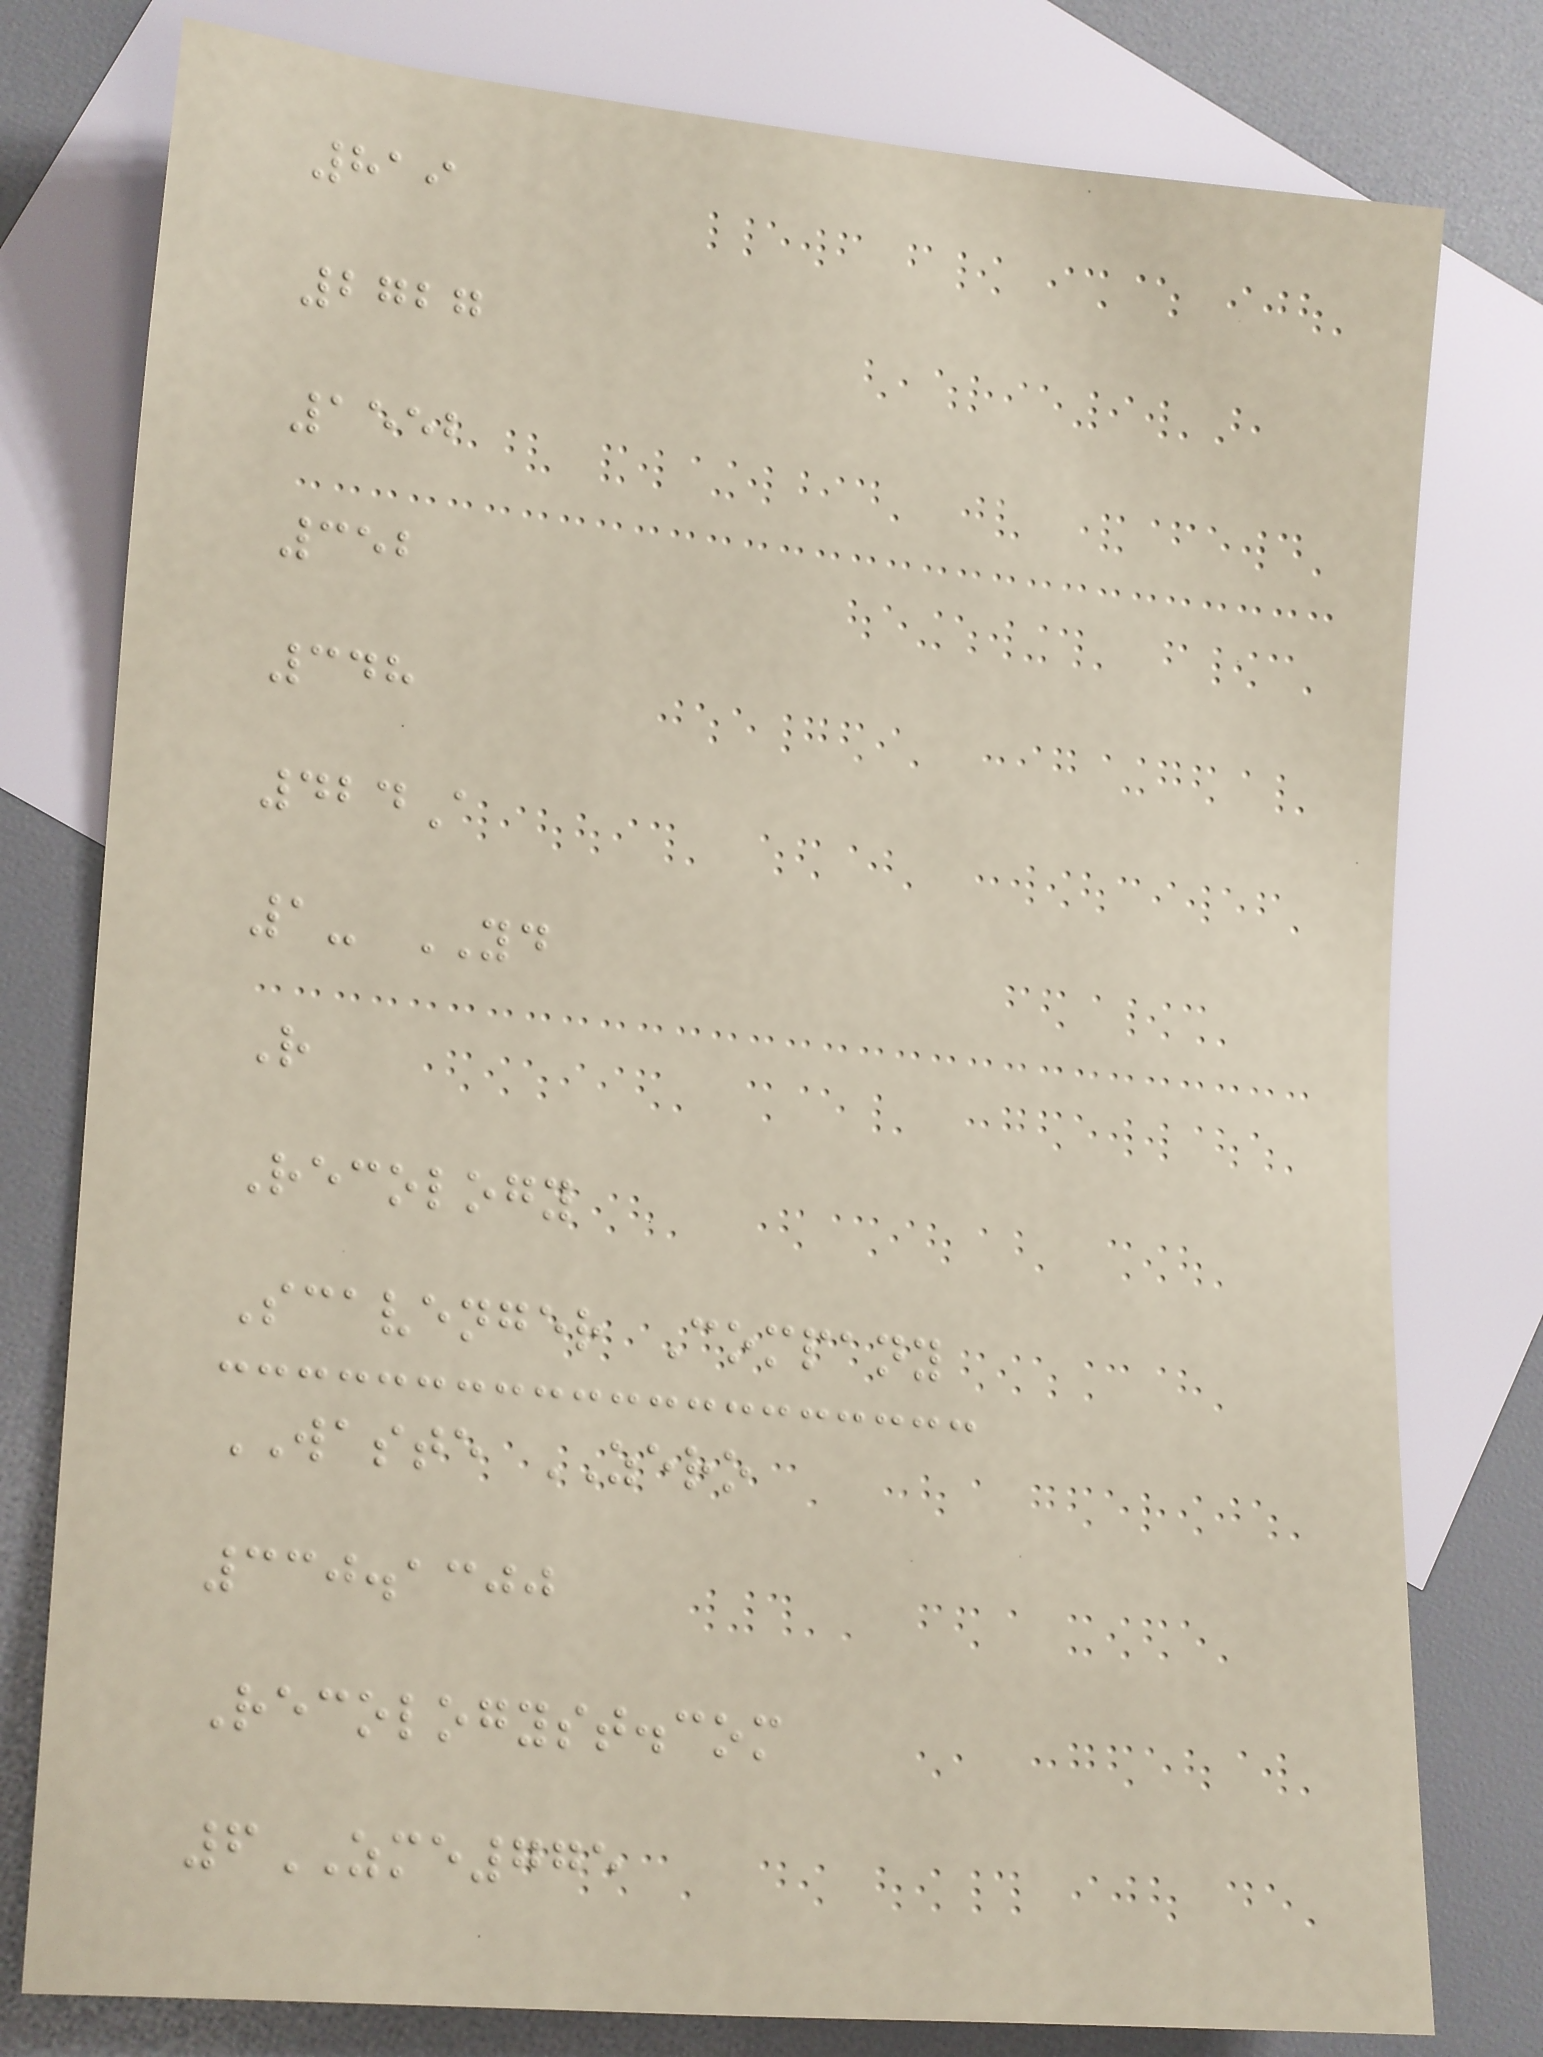819
2727
1552
352
348
424A
1- YD
R
Recology
Scavenger Company
WASTE ZERO
330.1300
Recologyst.com
6ZME775
